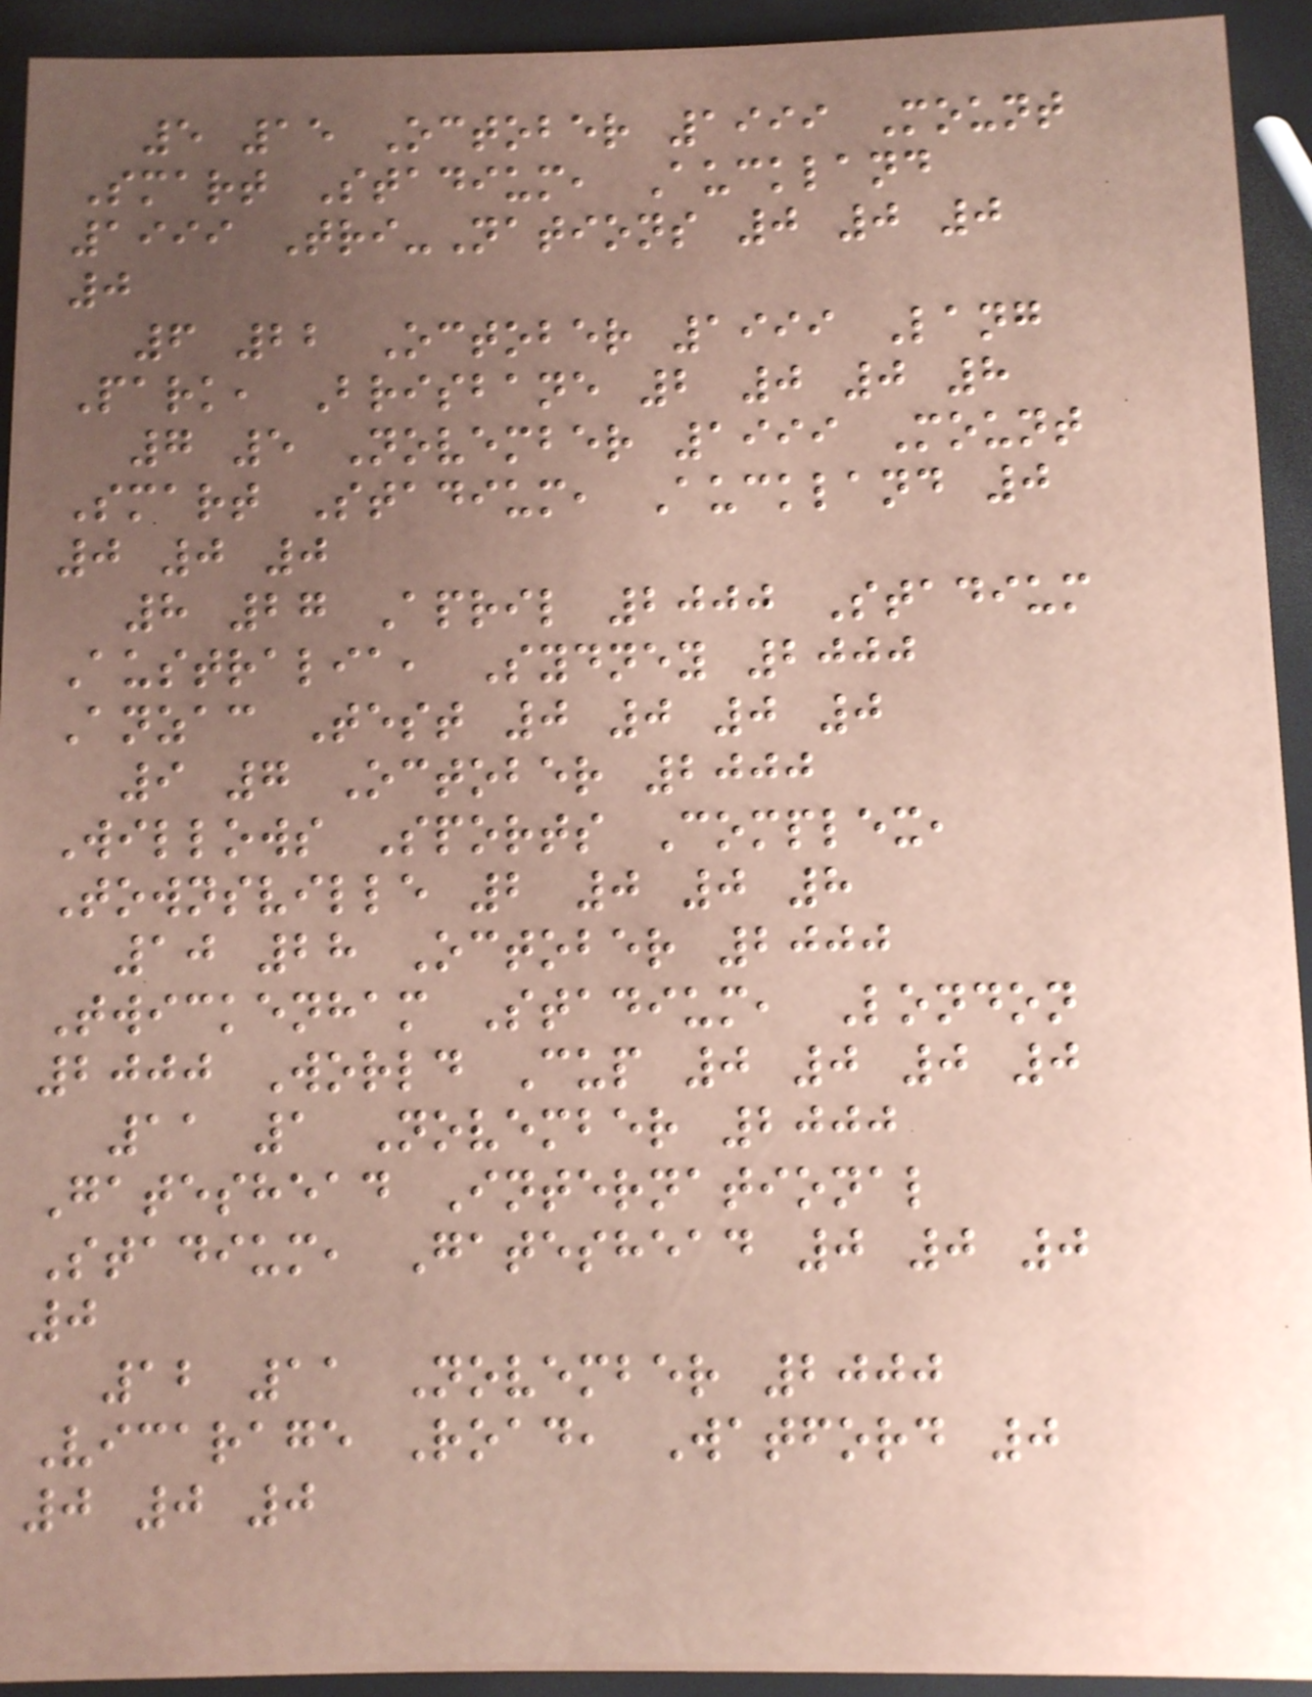5 15 October 1999 Mount
Smart Stadium, Auckland
1999 Tri-Nations 0 0 0
0
6 22 October 1999 Lang
Park, Brisbane 2 0 0 8
7 5 November 1999 Mount
Smart Stadium, Auckland 0
0 0 0
8 27 April 2000 Stadium
Australia, Sydney 2000
Anzac Test 0 0 0 0
9 7 October 2000
Willows Sports Complex,
Townsville 2 0 0 8
10 28 October 2000
Twickenham Stadium, London
2000 World Cup 0 0 0 0
11 1 November 2000
Gateshead International
Stadium, Gateshead 0 0 0
0
12 11 November 2000
Vicarage Road, Watford 0
0 0 0
